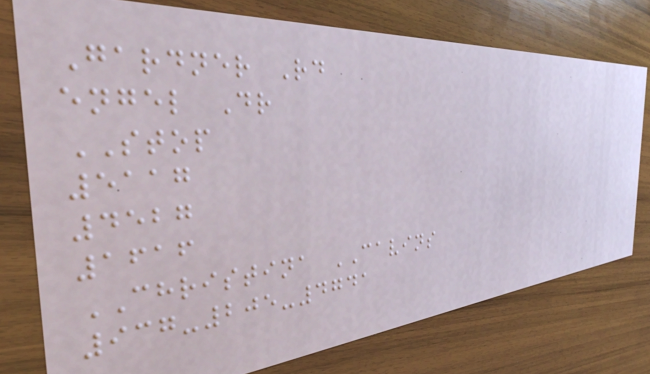Gardner Rd
engel Dr
STOP
5117
4527
1616
CHRISTINA CAVINS
937-205-4741
